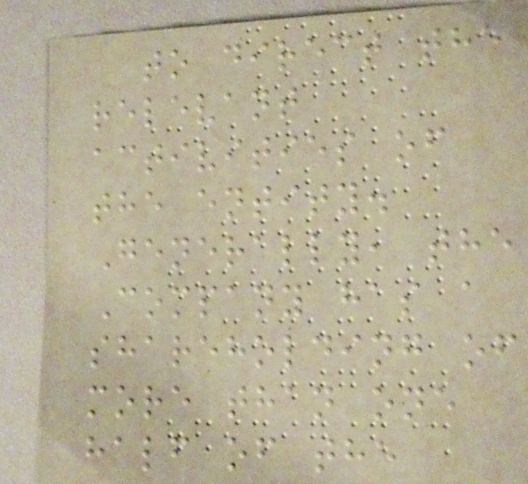to direct the
relevant
activities of
the entity.
Generally, the
Company has a
shareholding of
more than one
half of the
